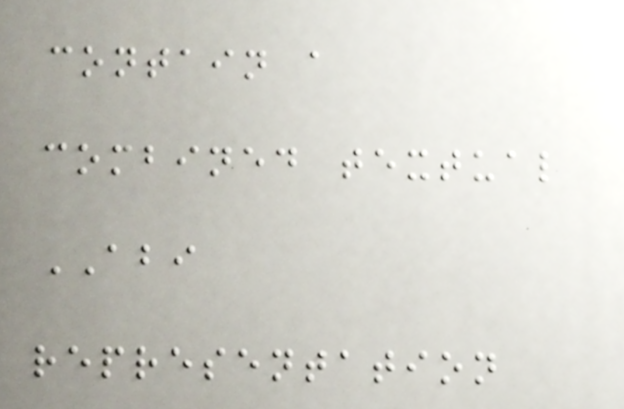contain a
combined textual
ABI
representation
